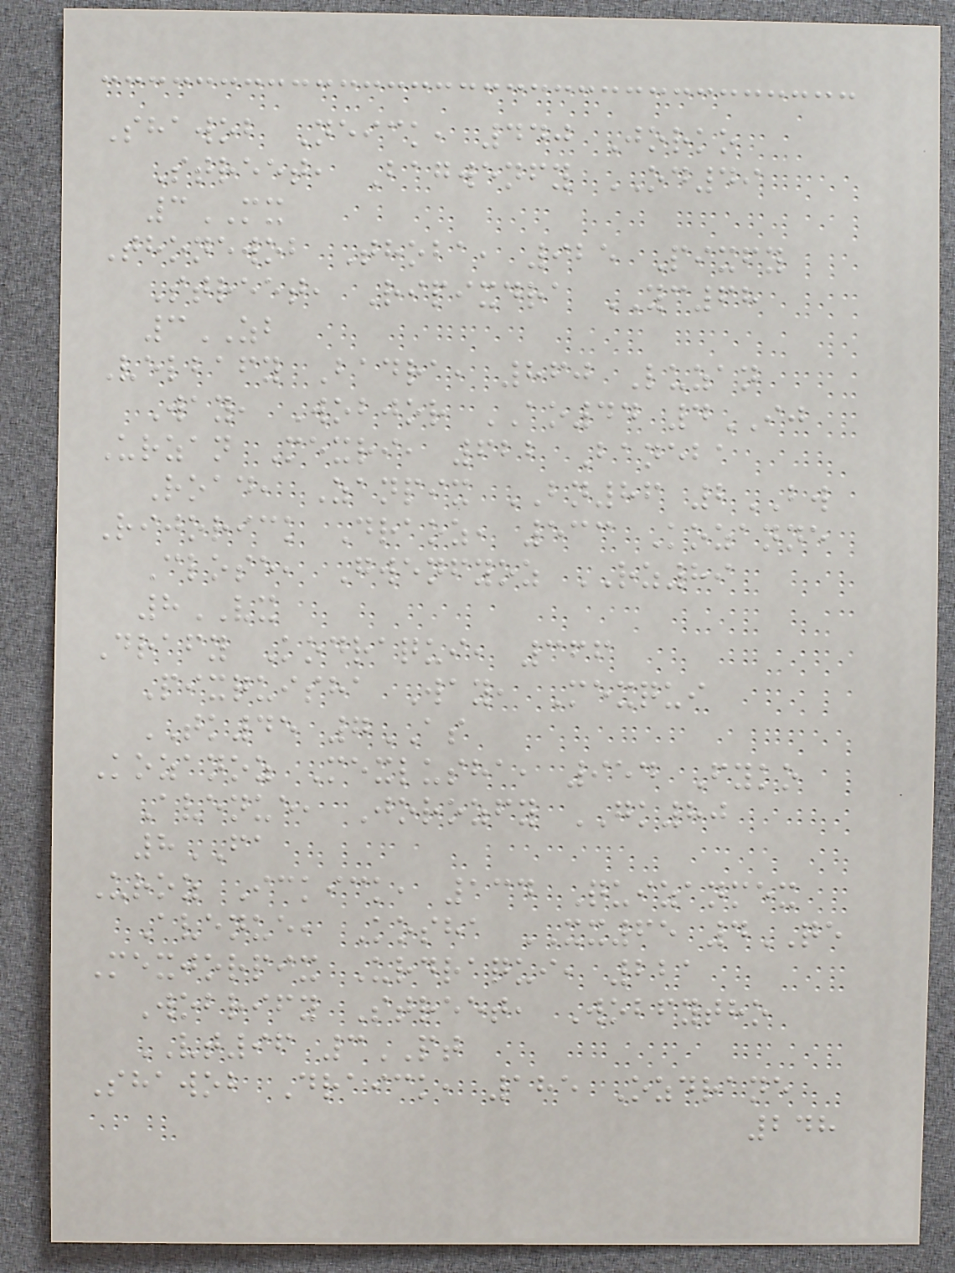Shawob Neick, 440 Jorko
Street, Bagwenfy OD49
3MX
Thonewob Thoba, 925 Pixfy
Street, Ripixdra YC68
3ZB
Velbafy Badra, 860 Luzan
Way, Wobjor AO44 4IJ
Urzan Mexri, 622 Baneba
Road, Zanpix BN86 2BW
Rijorick Draoz, 533 Kozanne
Close, Gwenfyoz RZ89
8VX
Drafy Kodraqui, 366
Pixquisha Way, Mexqui
TK45 7AS
Kozanoz Mexlusha, 954 Fyko
Avenue, Jorozfy GK80
8FA
Uroz Ickick, 134 Quizanmex
Avenue, Kosha XX65 4QE
Mexjorpix Urdraqui, 221
Wobrify Street, Wobfytho
VT96 3PT
Shawob Draick, 185 Ozdrane
248
